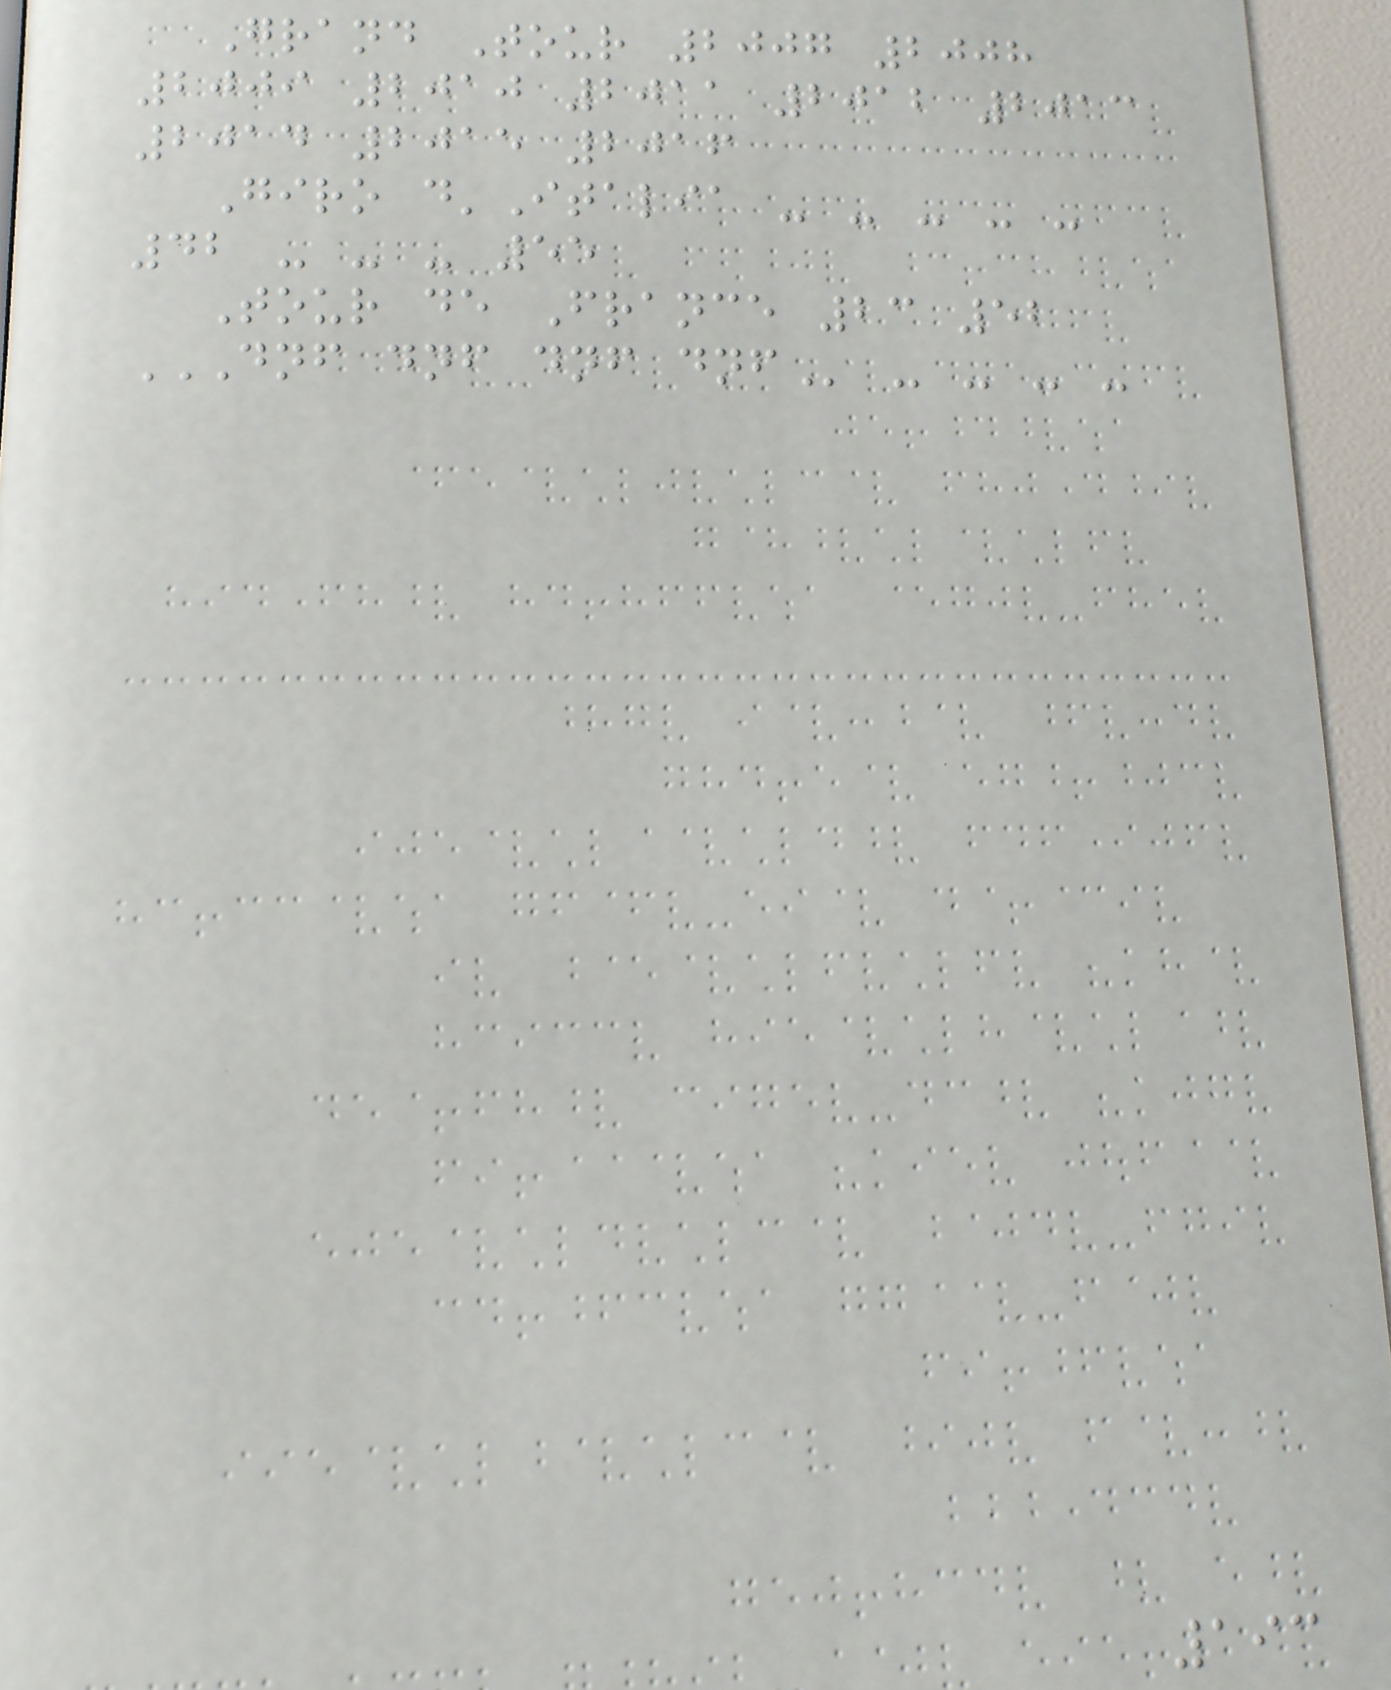Grand Tour 2007 2008
2009 2010 2011 2012 2013
2014 2015 2016
Giro d'Italia - - - - -
42 - - - 55
Tour de France 23 52
DNF DNF DNF DNF - - - -
193
